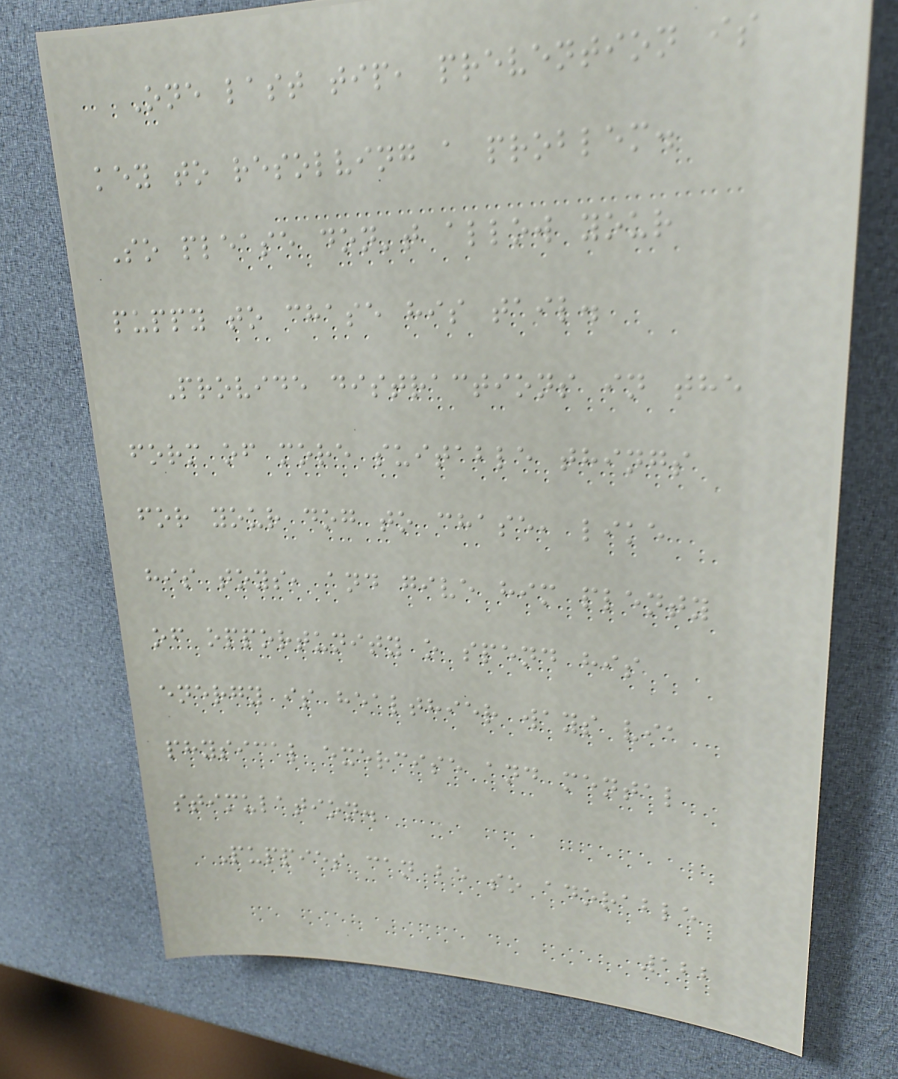One last tip, prevention is
key to resolving a problem.
So please don't allow your
puppy to chase his tail.
Provide distractions in the
form of more suitable things
for your dog to chase, like
his toys, and give him plenty
of opportunity o spend his
energy is healthier ways via
physical exercise and mental
stimulation.
Puppies can be so adorable
122
